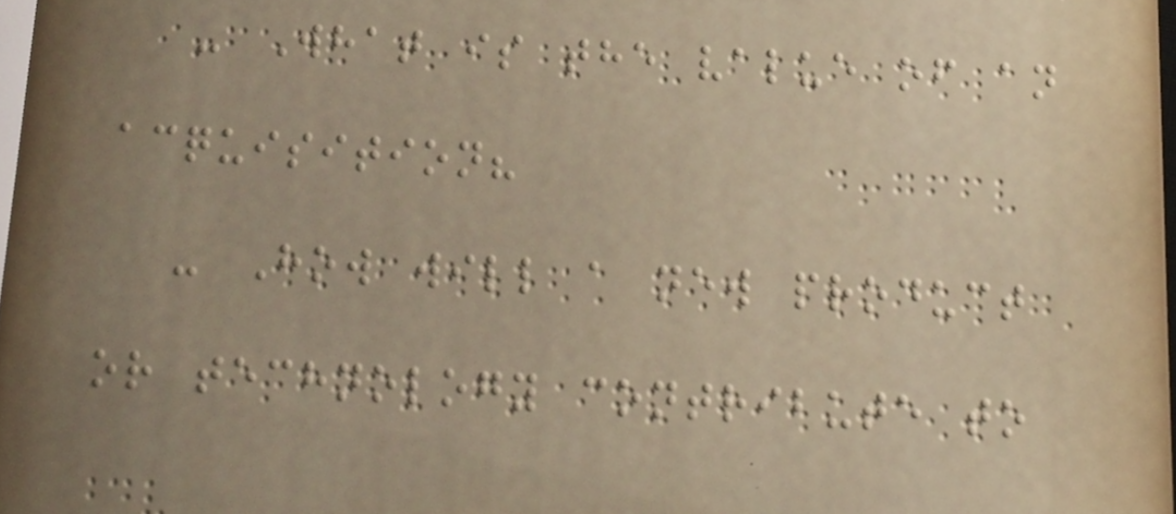- What is the value of an
acquisition?
- How will a new product
or technology contribute to
